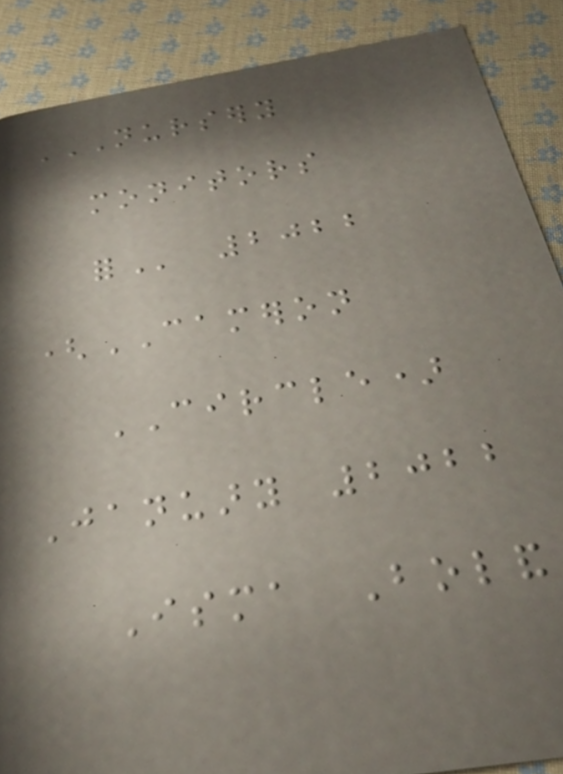NURSERY
MONITORS
FOR 2022
(CAMERON
CIRCLE)
January 2022
Isma Boland
